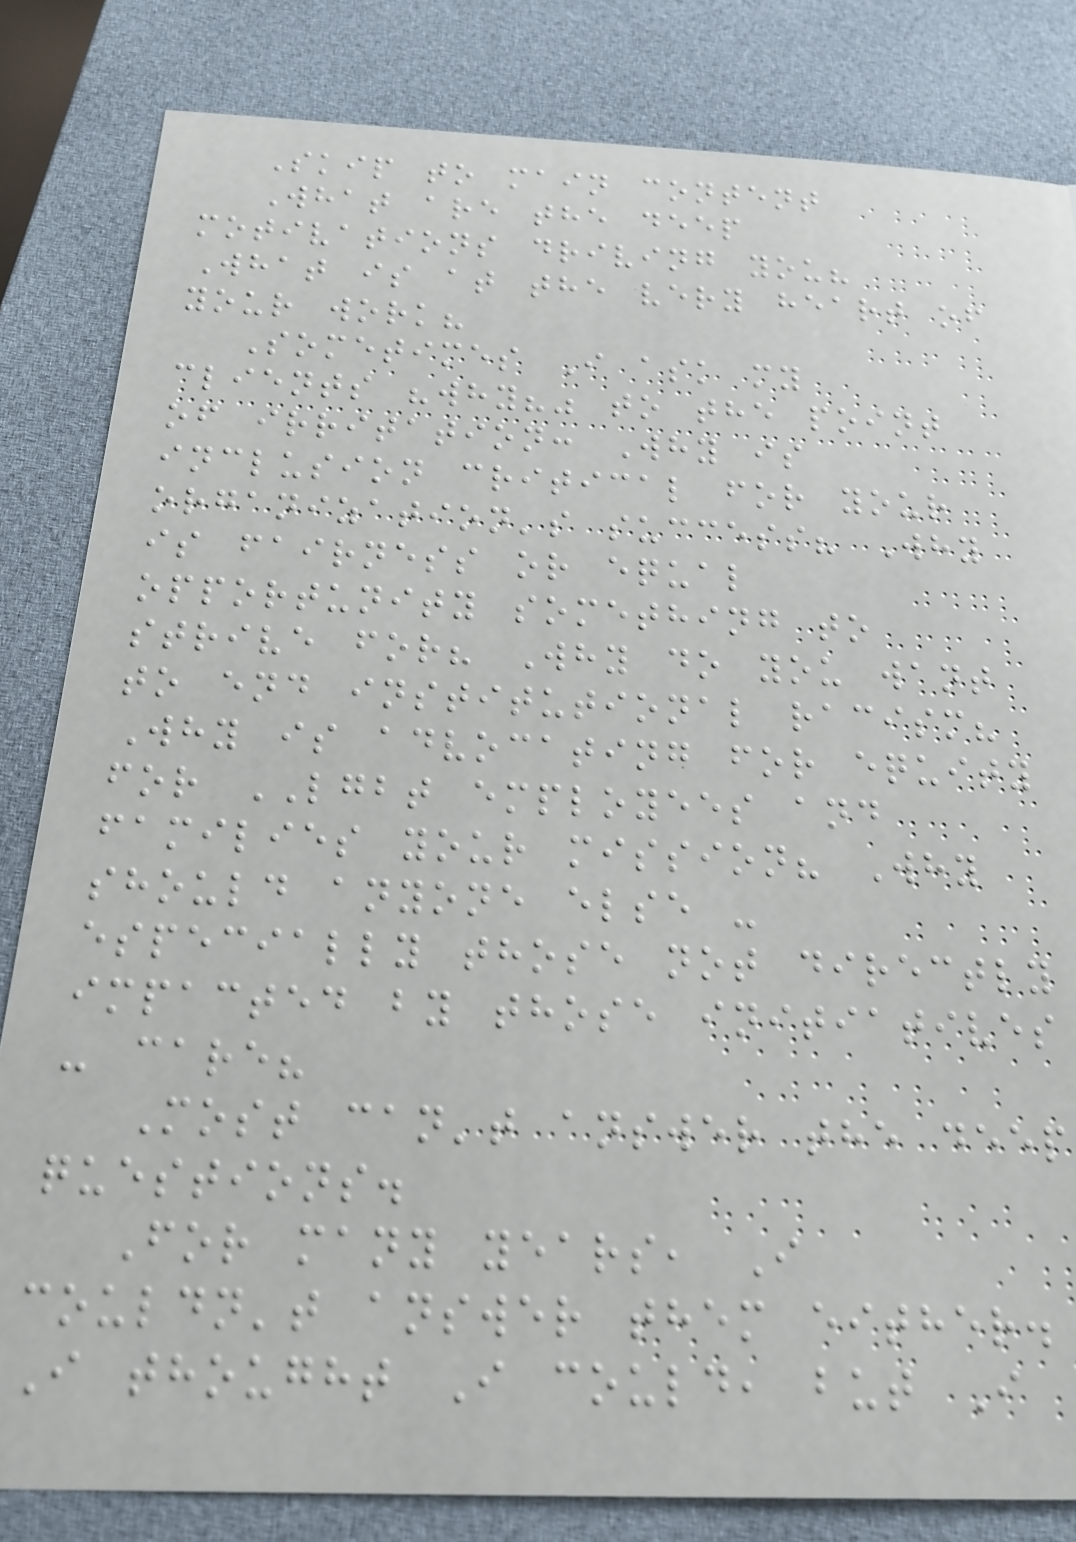Skip to main content
What are the deep
motivations driving you?
What is at the very heart of
your work?
Sometimes I ask my
clients "why?" to the point
of irritation: Why is
inclusion critical for your
organization's success? Why
is fairness or equal
opportunity something to
strive for? Why do you want
to end institutional racism?
Why is advocating for equity
for LGBT employees and
families your mission? Why
should anyone else -
especially those not directly
impacted by those initiatives
- care?
Most can't answer the deep
questions.
For many years, I
couldn't answer them either.
I thought I could, but I
